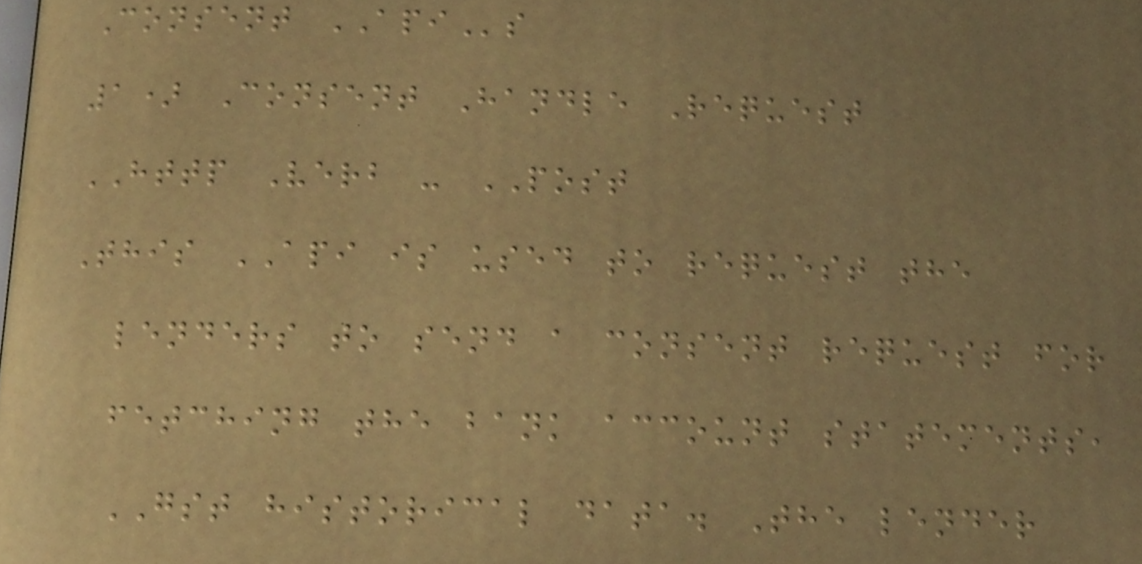Consent APIs
1) Consent Handle Request
HTTP Verb - POST
This API is used to request the
lenders to send a consent request for
fetching the bank account statements,
GST historical data. The lender
